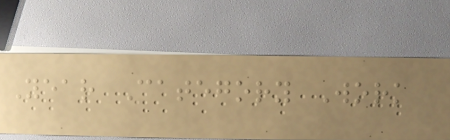Year Category Work
